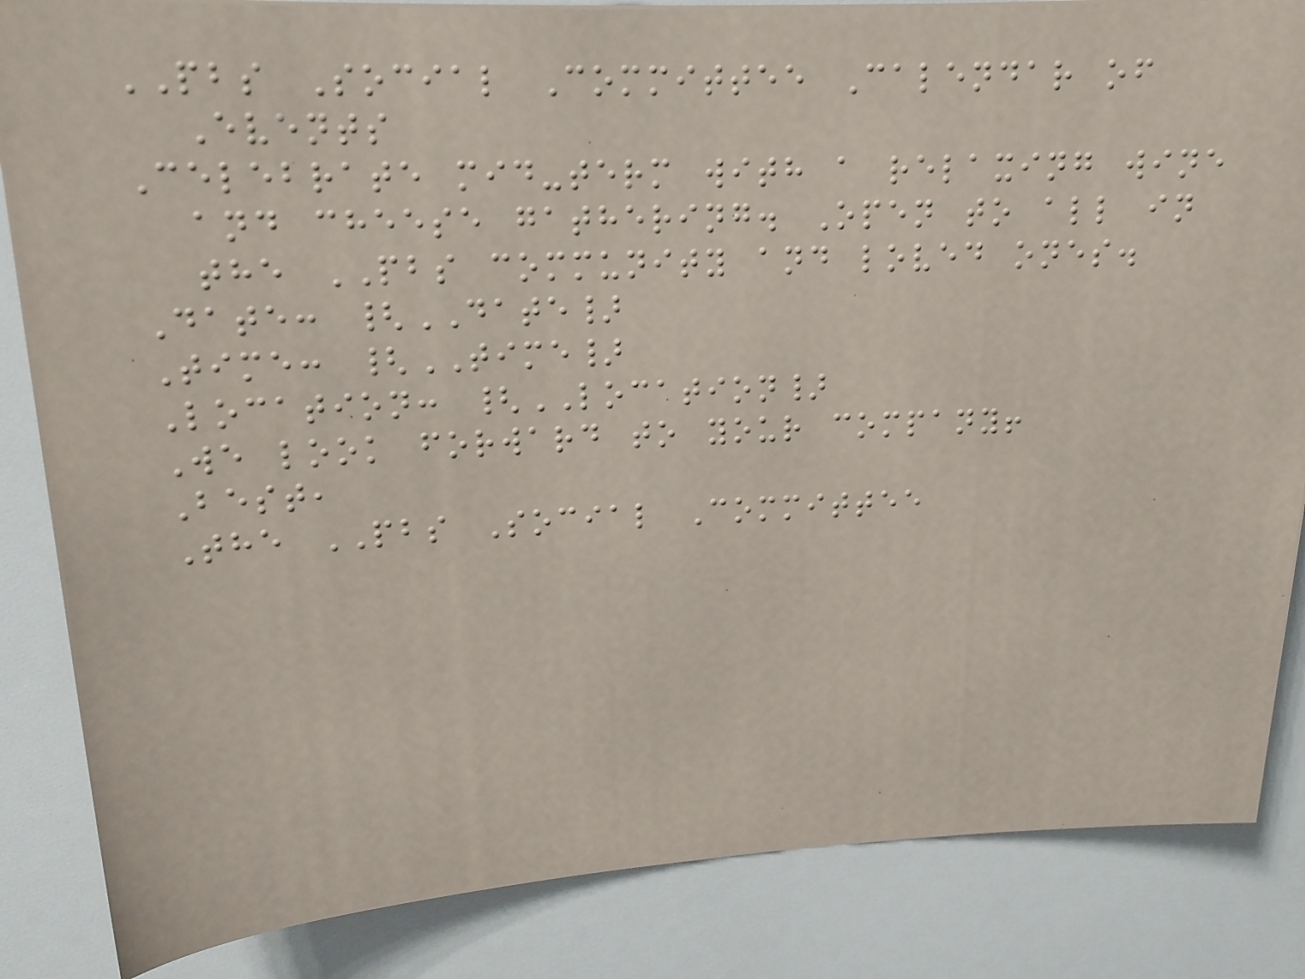PBS Social Committee Calendar of
Events
Celebrate mid-term with a relaxing wine
and cheese gathering. Open to all in
the PBS community and loved ones.
Date: {DATE}
Time: {TIME}
Location: {LOCATION}
We look forward to your company!
Best,
The PBS Social Committee
